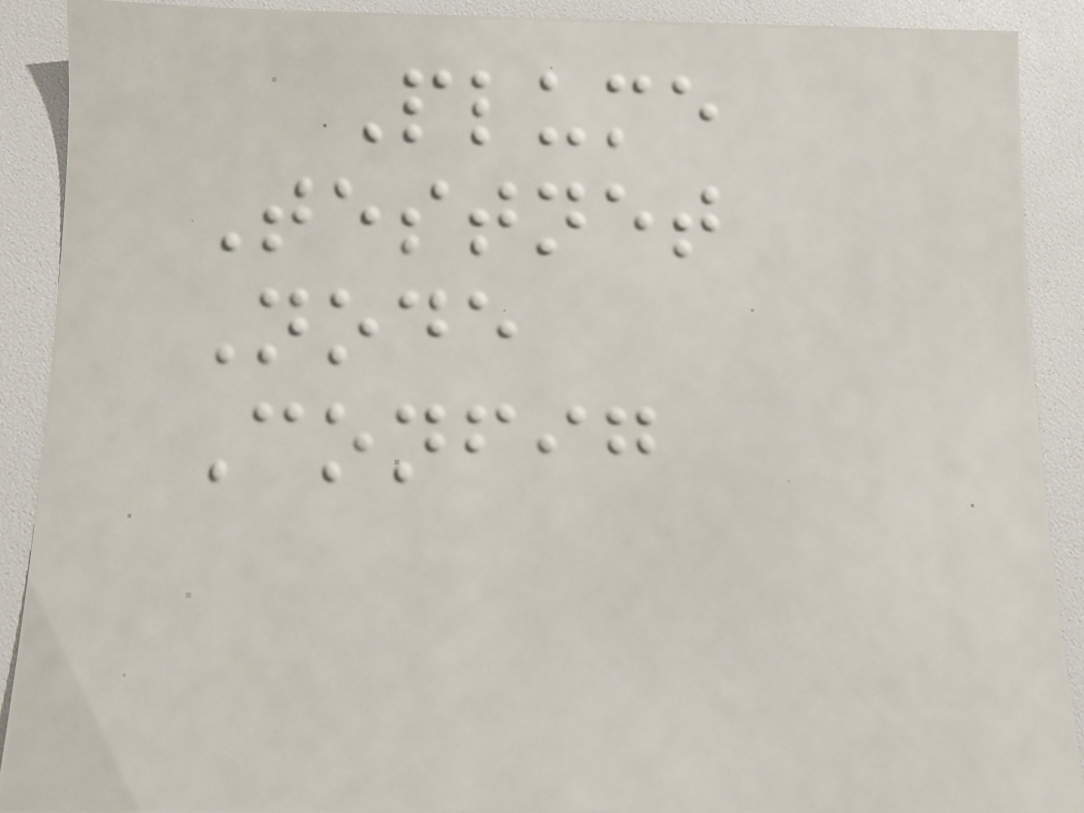Plume
Testnet
Node
Config
